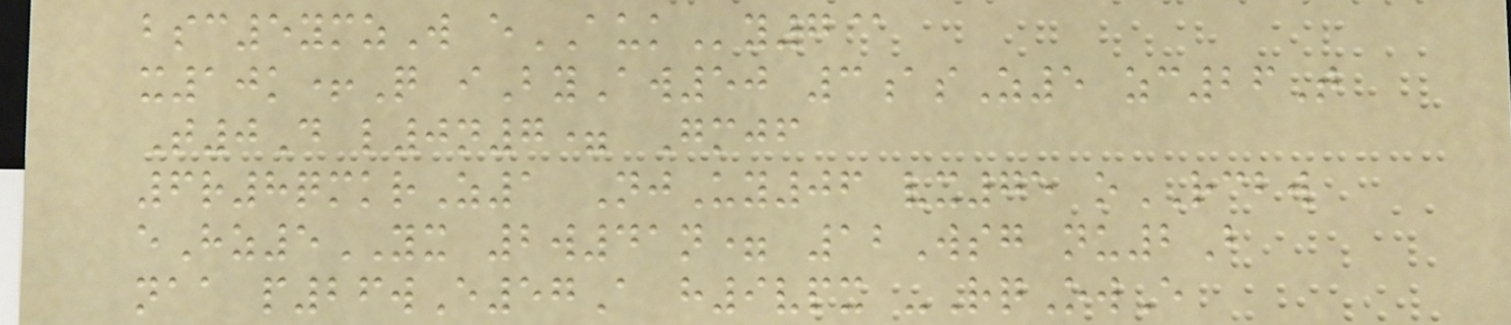bsc5ymzW eAUKy7@
x10k+Q iByAw50 3asZ5 zc26T
T0D l0n7= Gmjf
6r8qmkrZ1 NjUy06 vx75 oRCBW
eHz5YX 2w41n= 12Wsg nu2B
naa p26wE57A h9vpx -RqOwE
